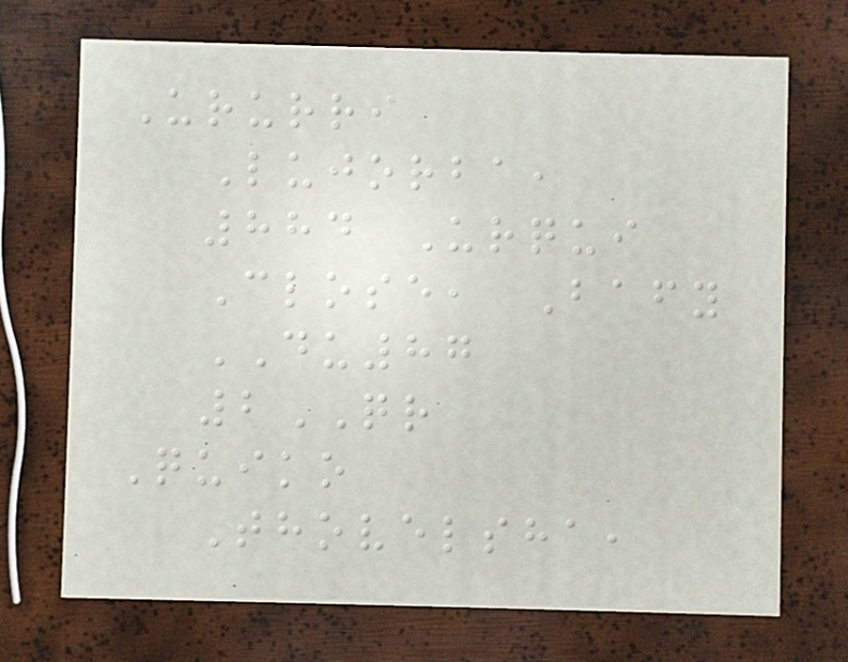Ururri
Lujorba,
884 Urqui
Close, Bafy
DU87
2QR
Quiko
Thovelsha,
